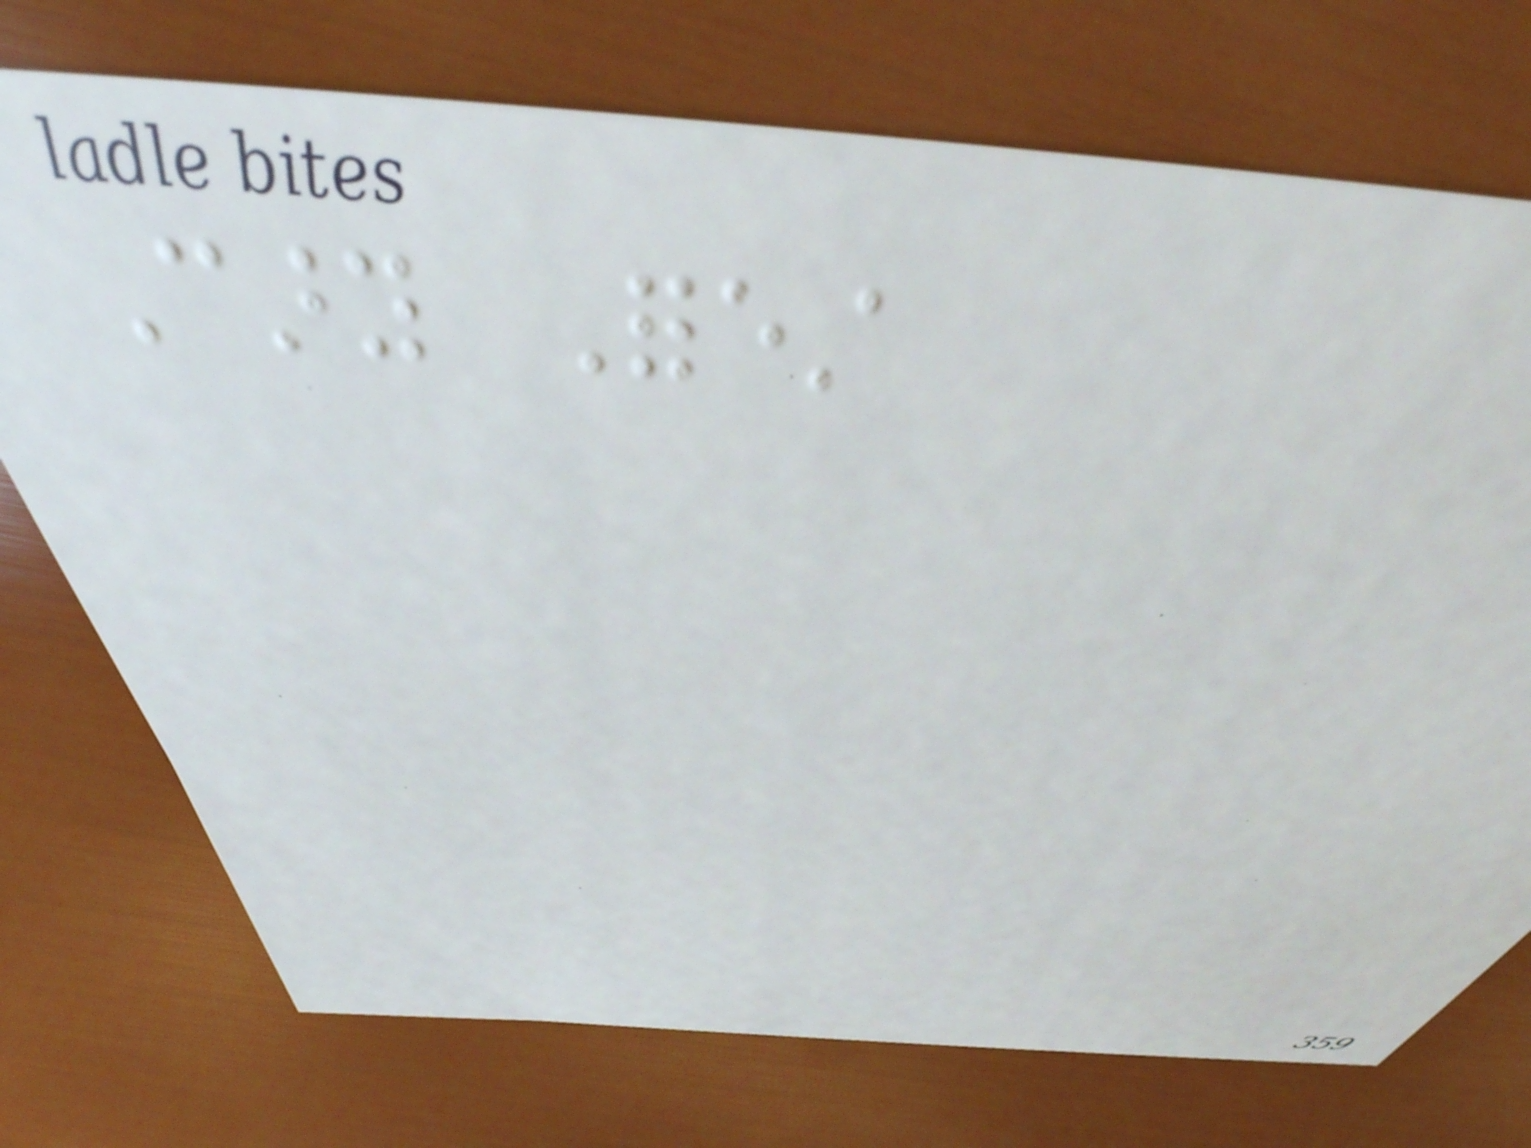Cary Forest
